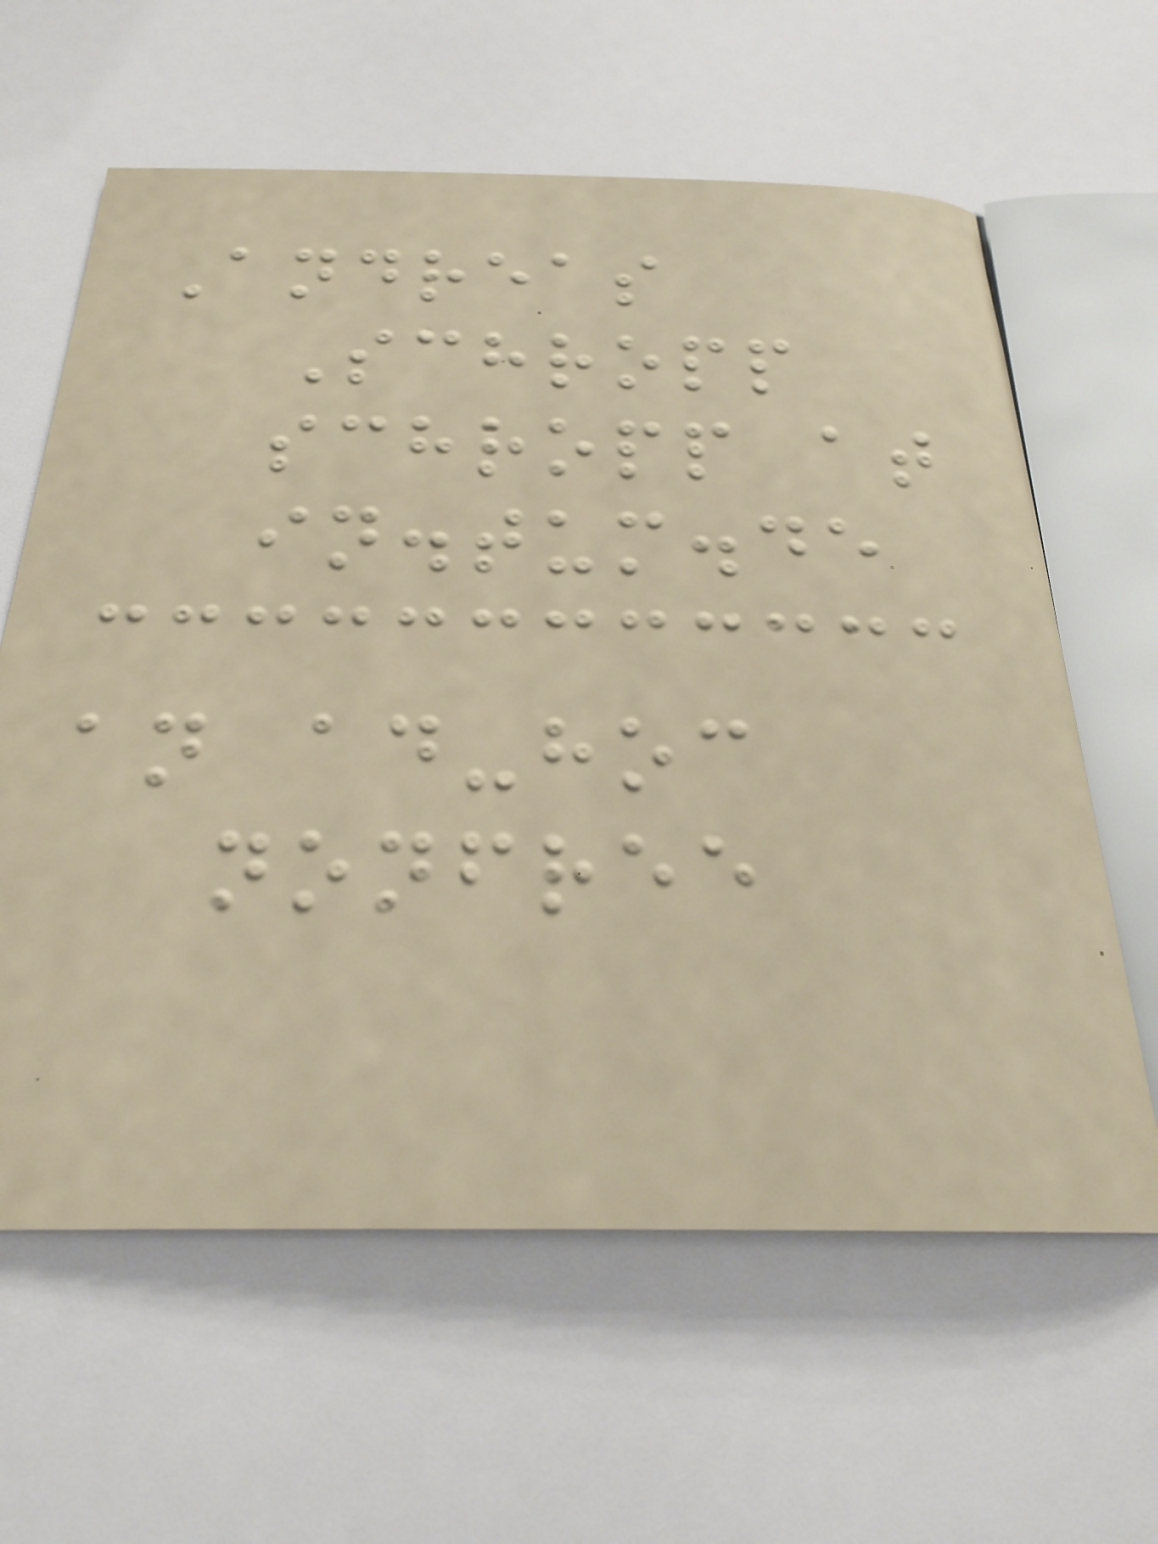Andreas
Schropp
schropp at
in.tum.de
an ad-hoc
nonfree
